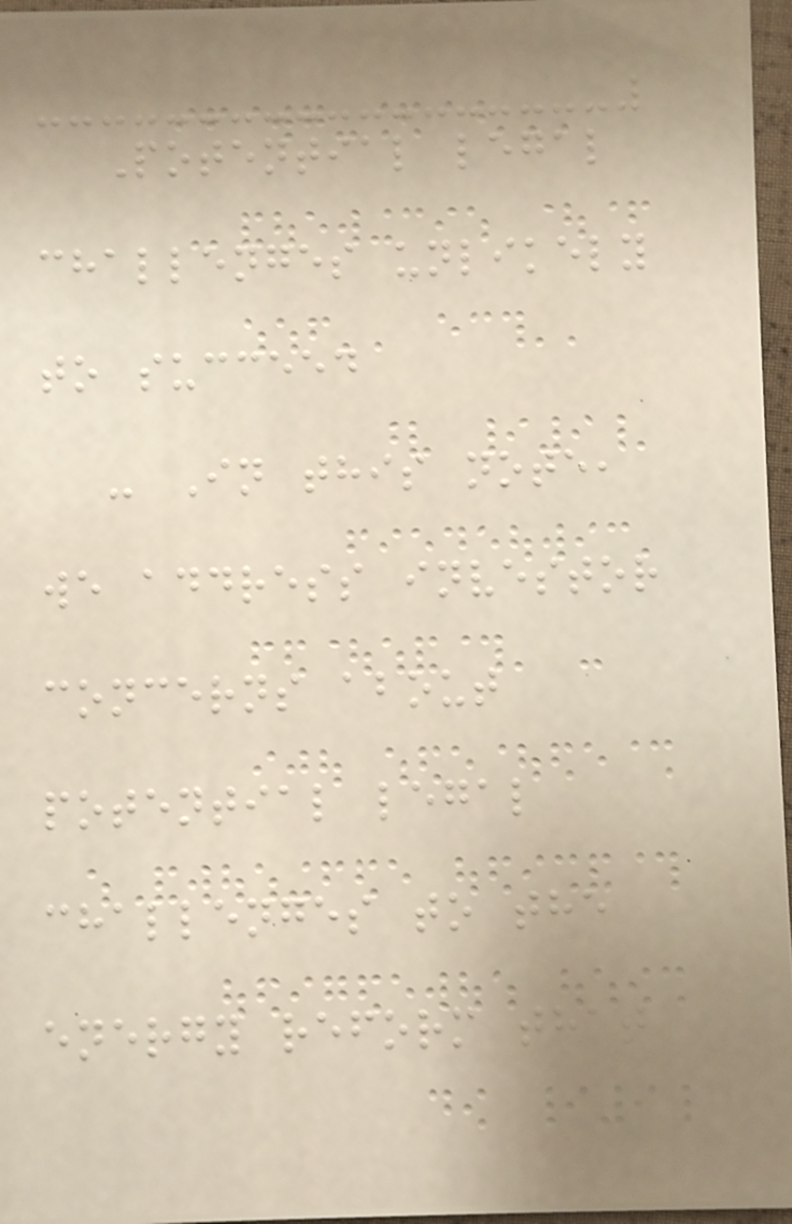Potential legal
challenges unlikely
to succeed
- In this note,
we address investor
concerns about
potential legal
challenges to the
energy reform that
